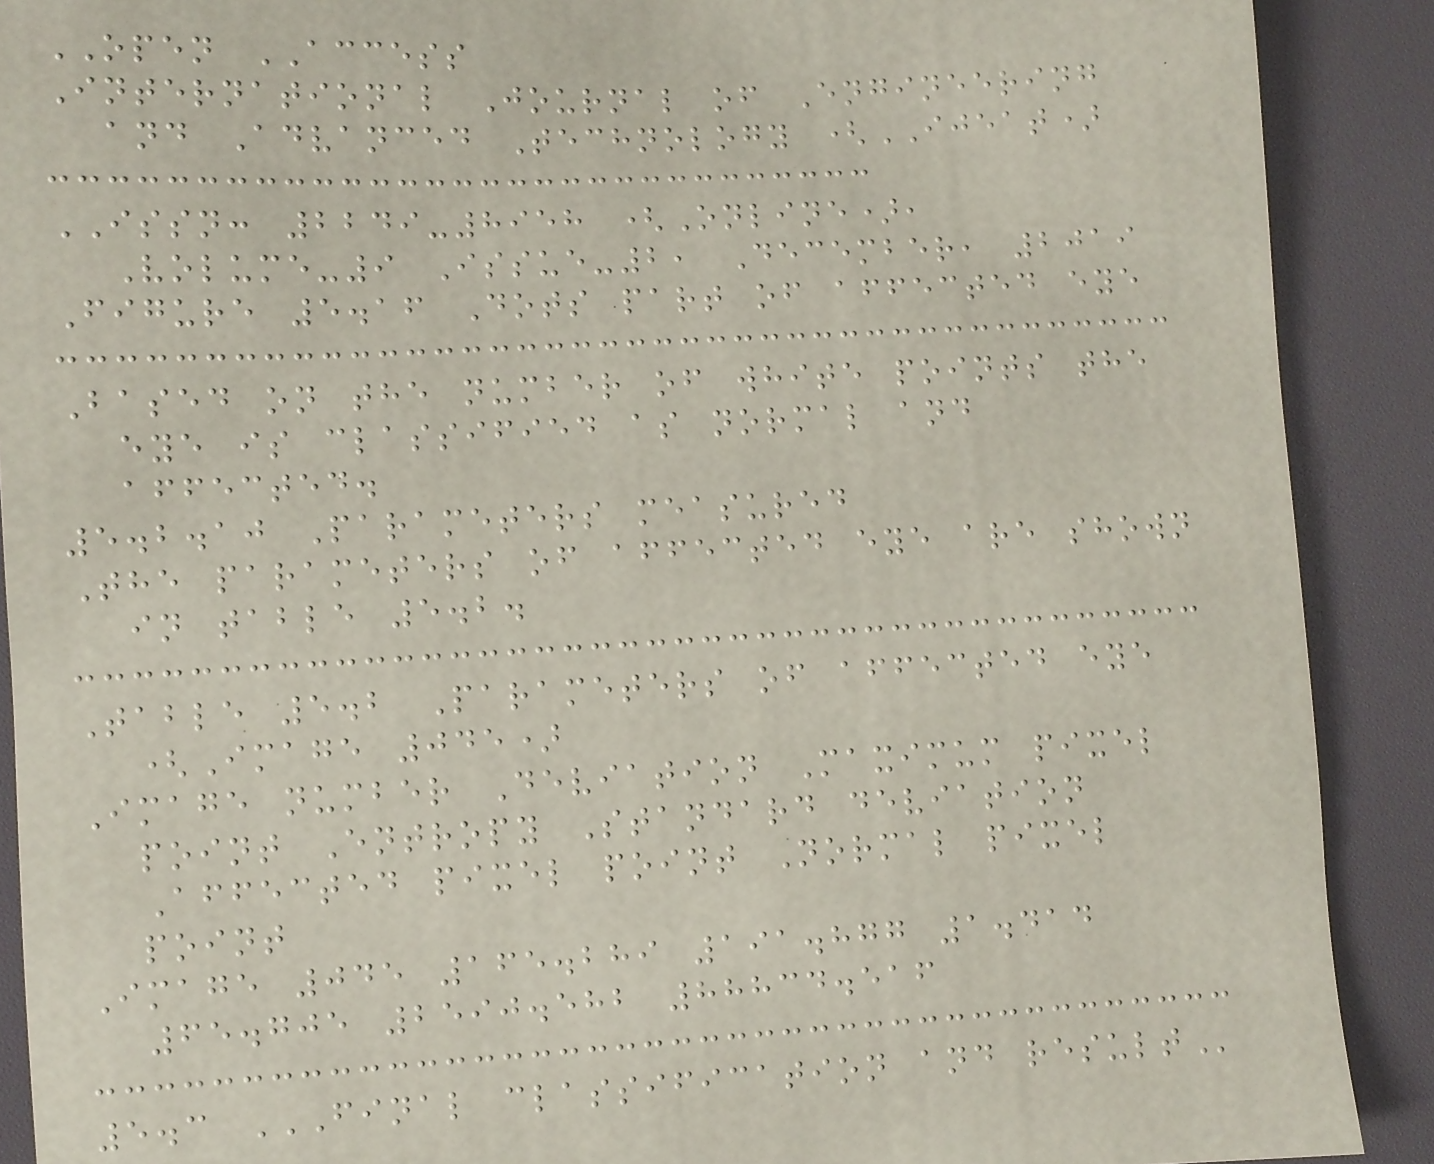OPEN ACCESS
International Journal of Engineering
and Advanced Technology (IJEAT)
ISSN: 2249-8958 (Online),
Volume-9 Issue-2, December, 2019
Figure 5.16 Dots part of affected eye
Based on the number of white points the
eye is classified as normal and
affected.
5.2.10 Parameters measured
The parameters of affected eye are shown
in table 5.2.
Table 5.2 Parameters of affected eye
(Image 045)
Image number Deviation Maximum pixel
point Entropy Standard deviation
Affected pixel point Normal pixel
point
Image 045 165.289 191.877 1.414
65.705 2590.582 88834.516
5.3 FINAL CLASSIFICATION AND RESULT
